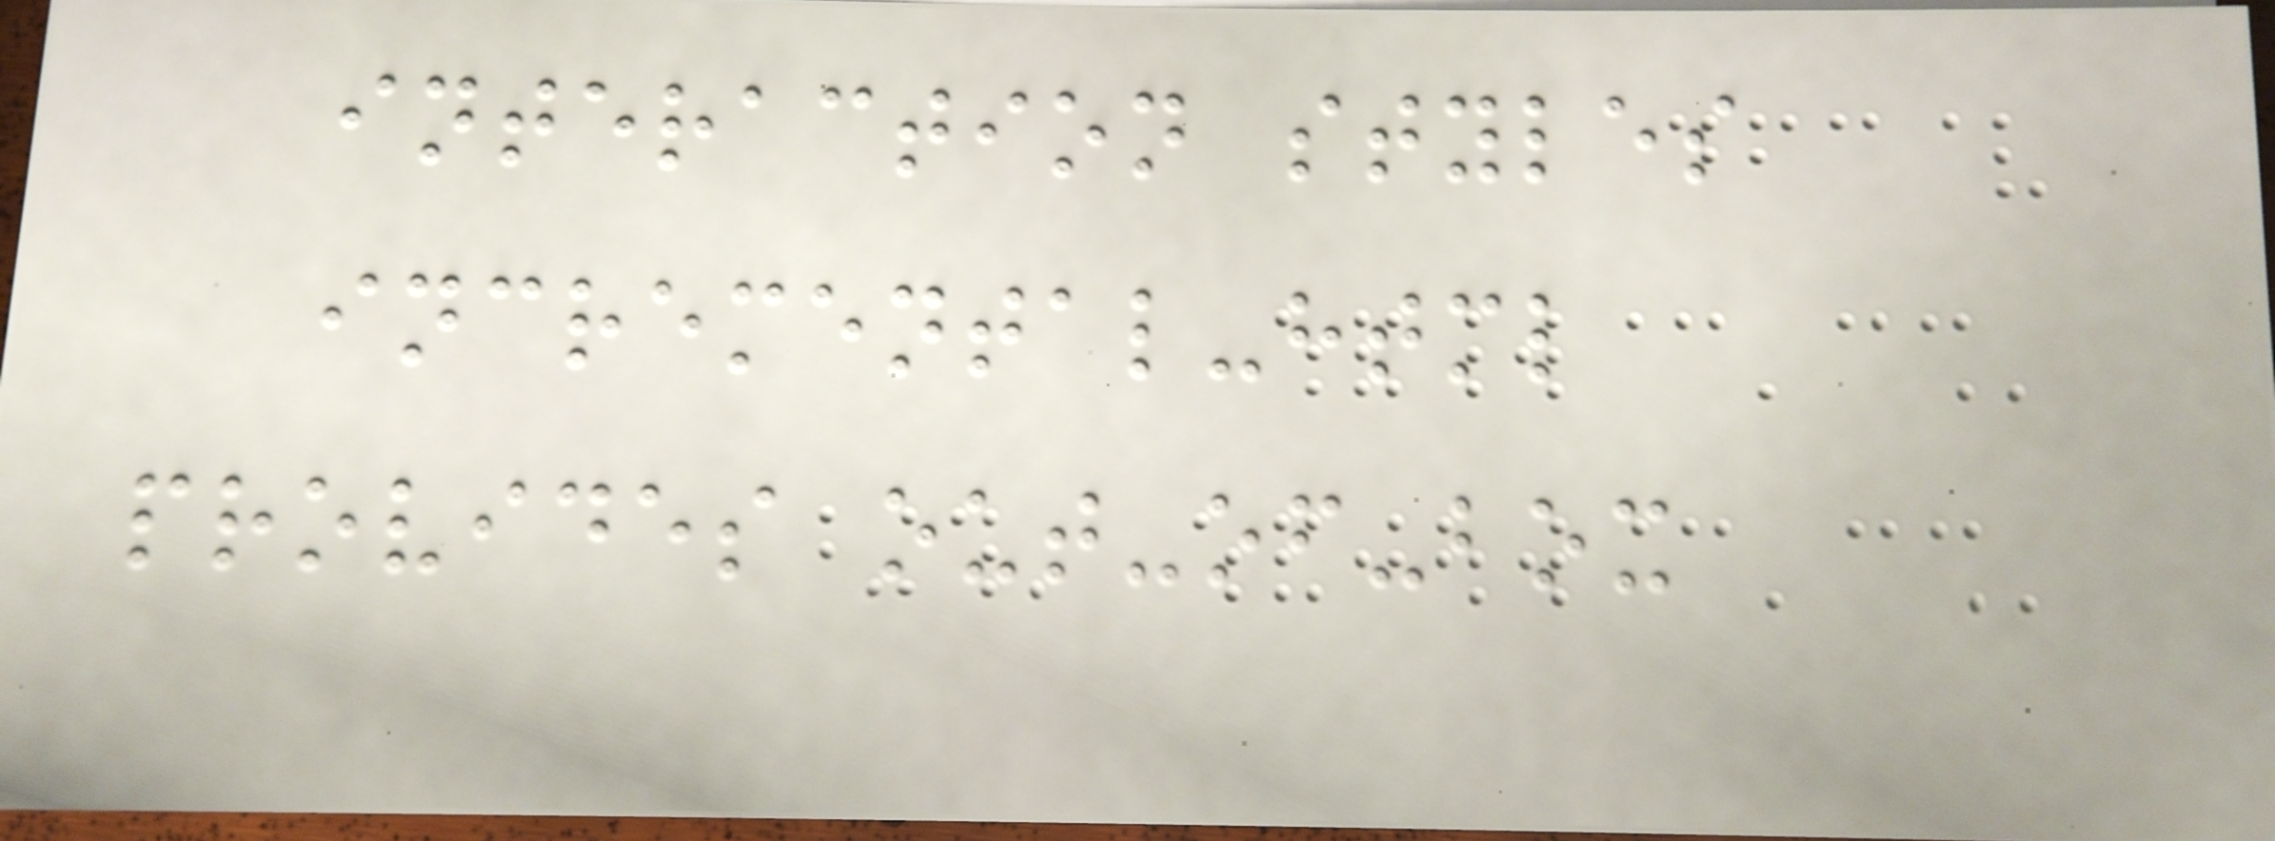interaction styles
incremental-html
provides out-of-box
